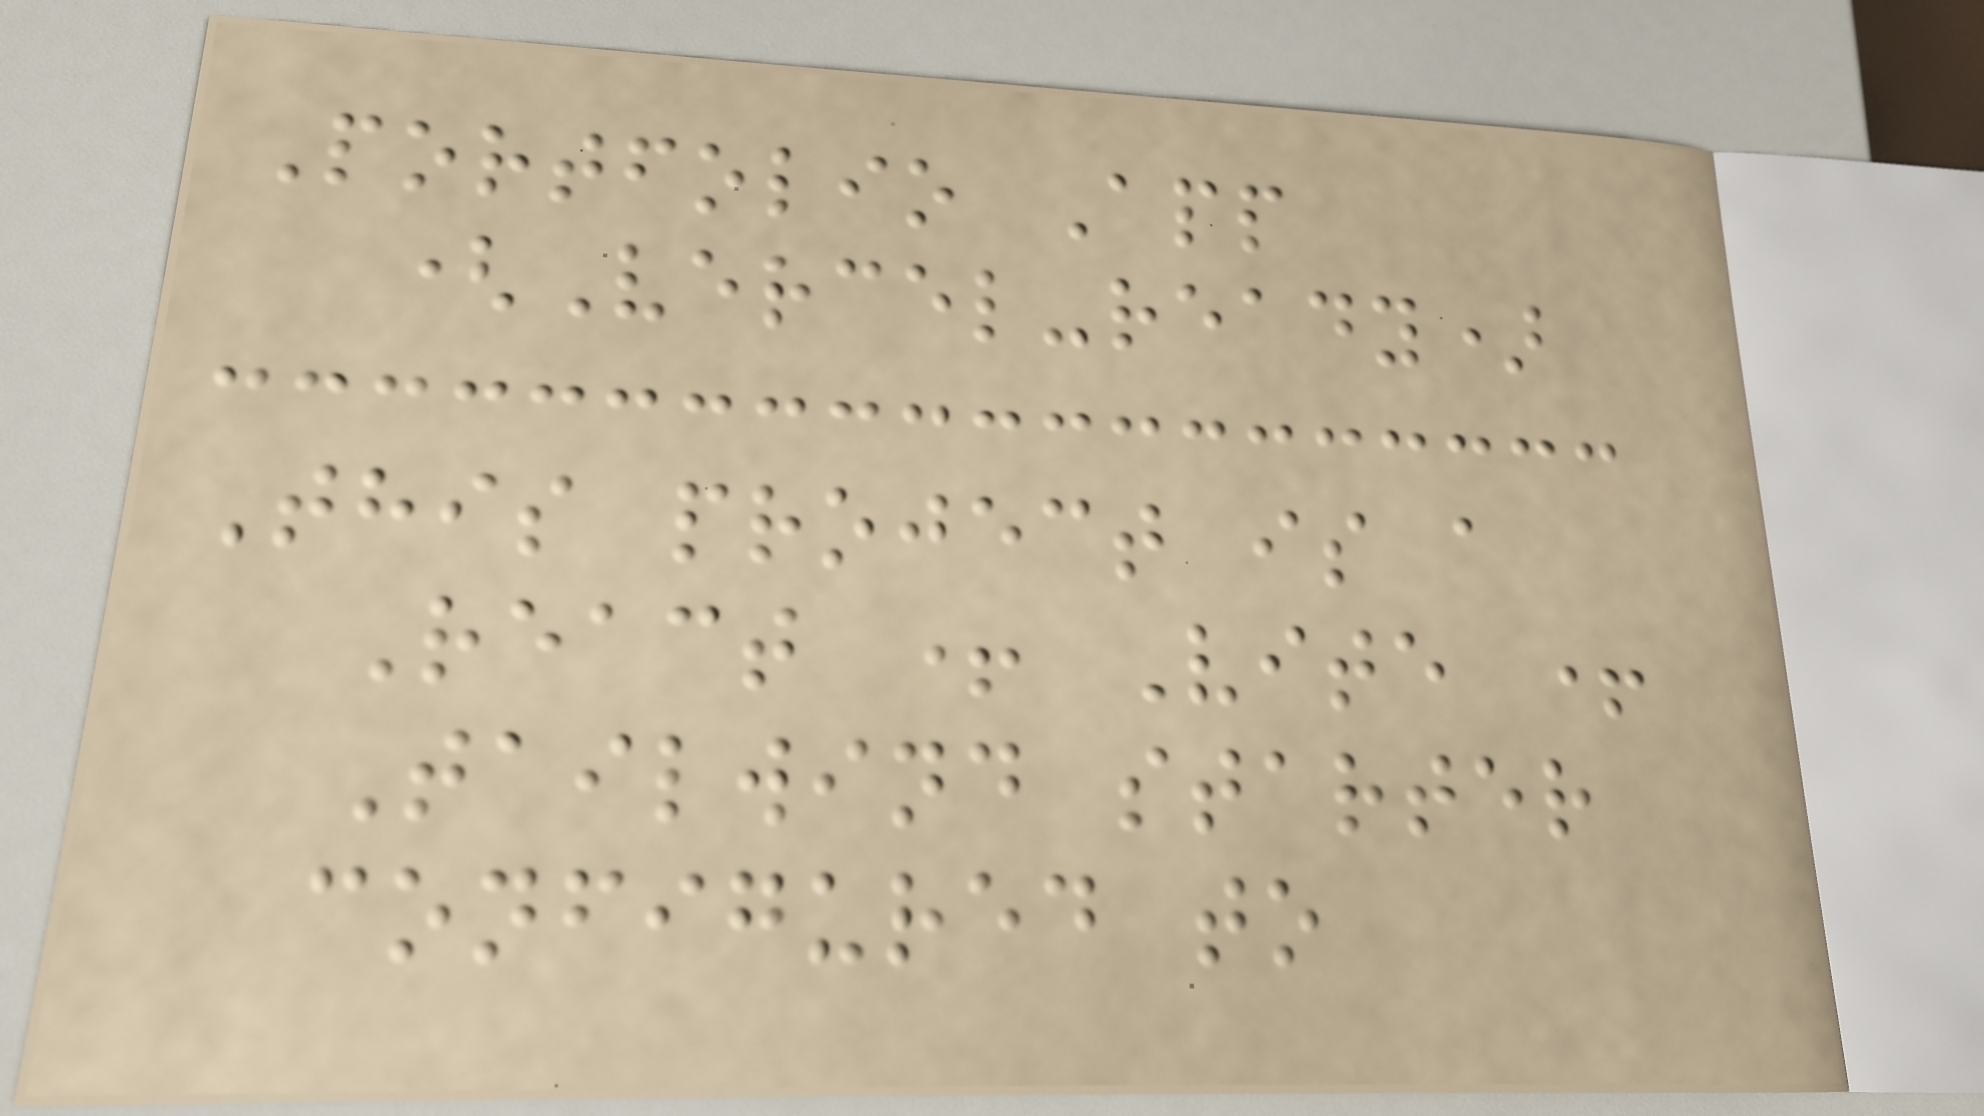Portfolio App
(Vercel-ready)
This project is a
React + Vite +
Tailwind starter
configured to
